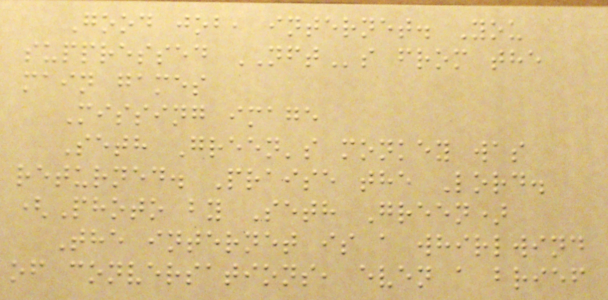Good job, internet. You
suppressed NFTs from the
main games
Missing image
Seth Green's monkey was
returned. Praise the Lord.
(Photo by Seth Green)
The internet is a whirlwind
of conversations, even a brief
